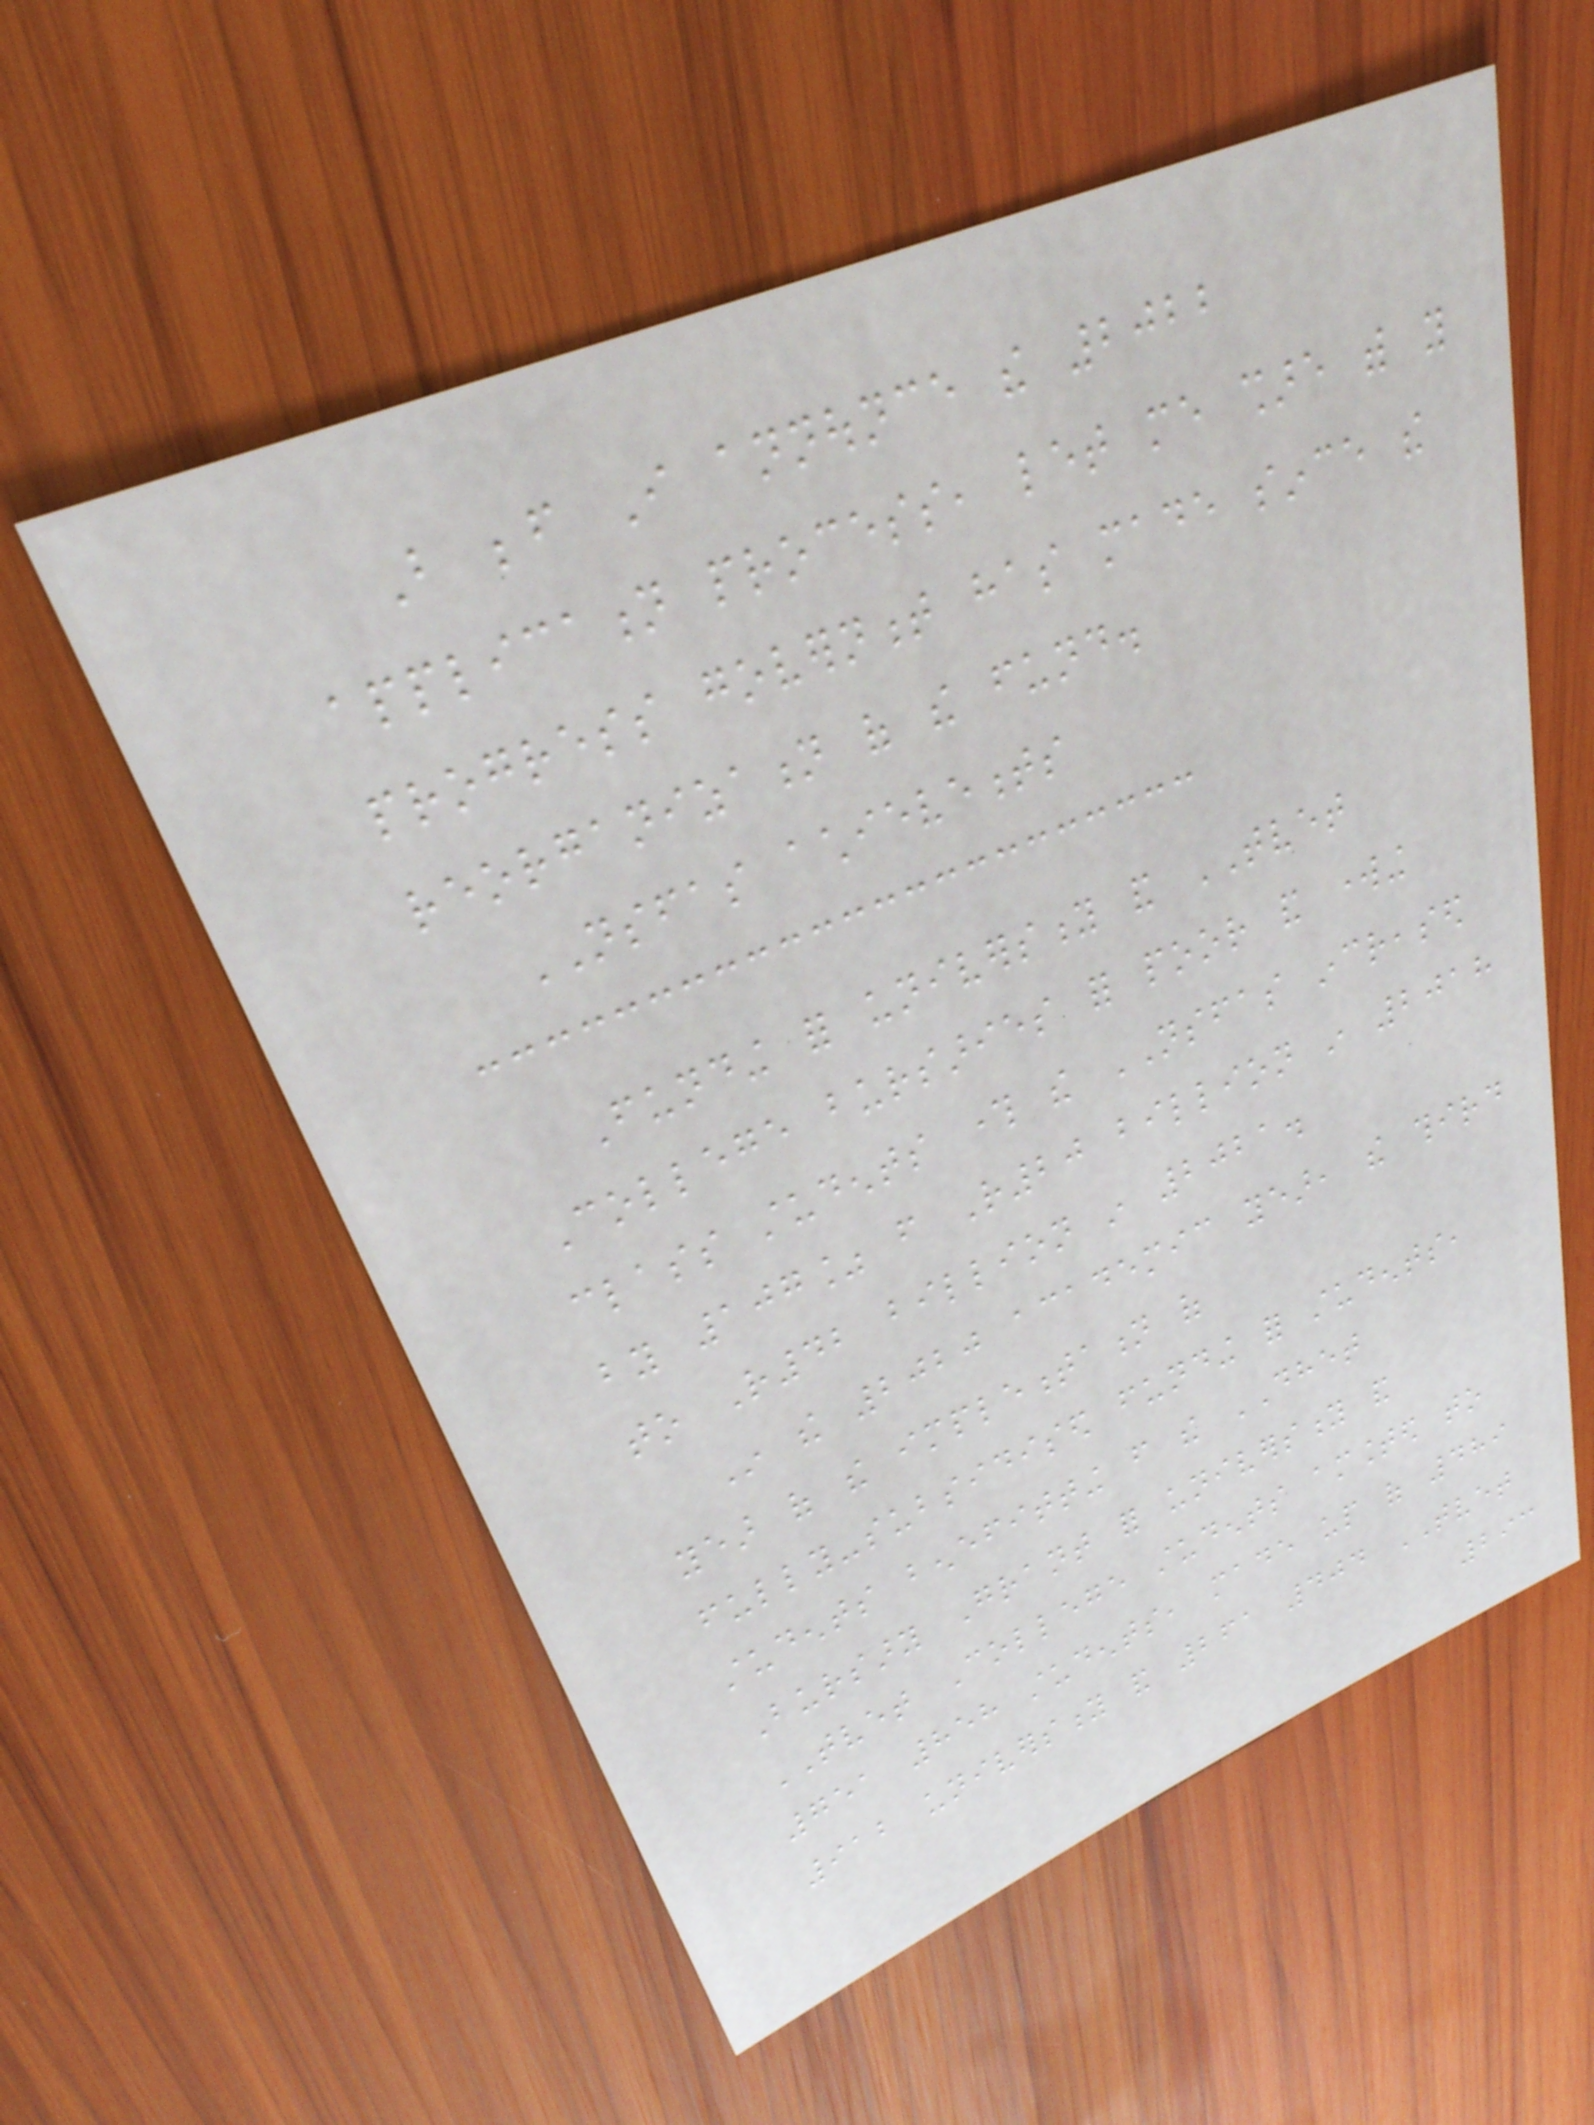But before I announce the 2022
application process, let me share with you
progress government has made since the
reorganization of the fund.
NSFAS achievements
Funding for university and TVET
College bursaries for poor and working
class students through the NSFAS increased
by 107% from R20 billion in 2018
to R42 billion in 2021.
In the 2020 academic year, the third
year of the implementation of
fully-subsidised funding for students,
students benefitting from the DHET
Bursary Grant for university and
TVET College students amounted to
751 858 students, made up of 489
912 university and 261 404 TVET
293
